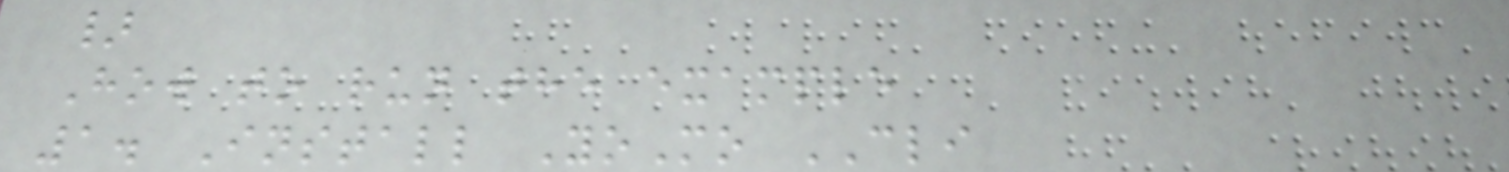}
How to run the example
1. Install YoMo CLI
